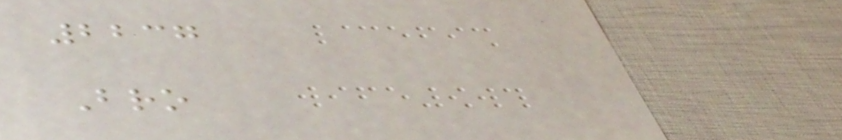2237
Bro
